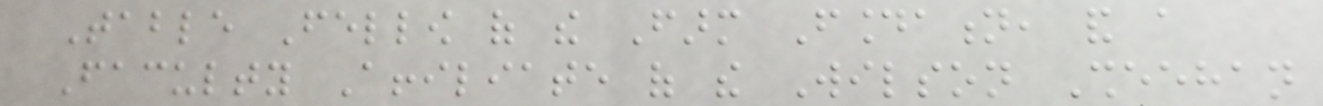Table Fellow of the Farm Foundation, and a
Faculty Affiliate of the Wilson Sheehan
